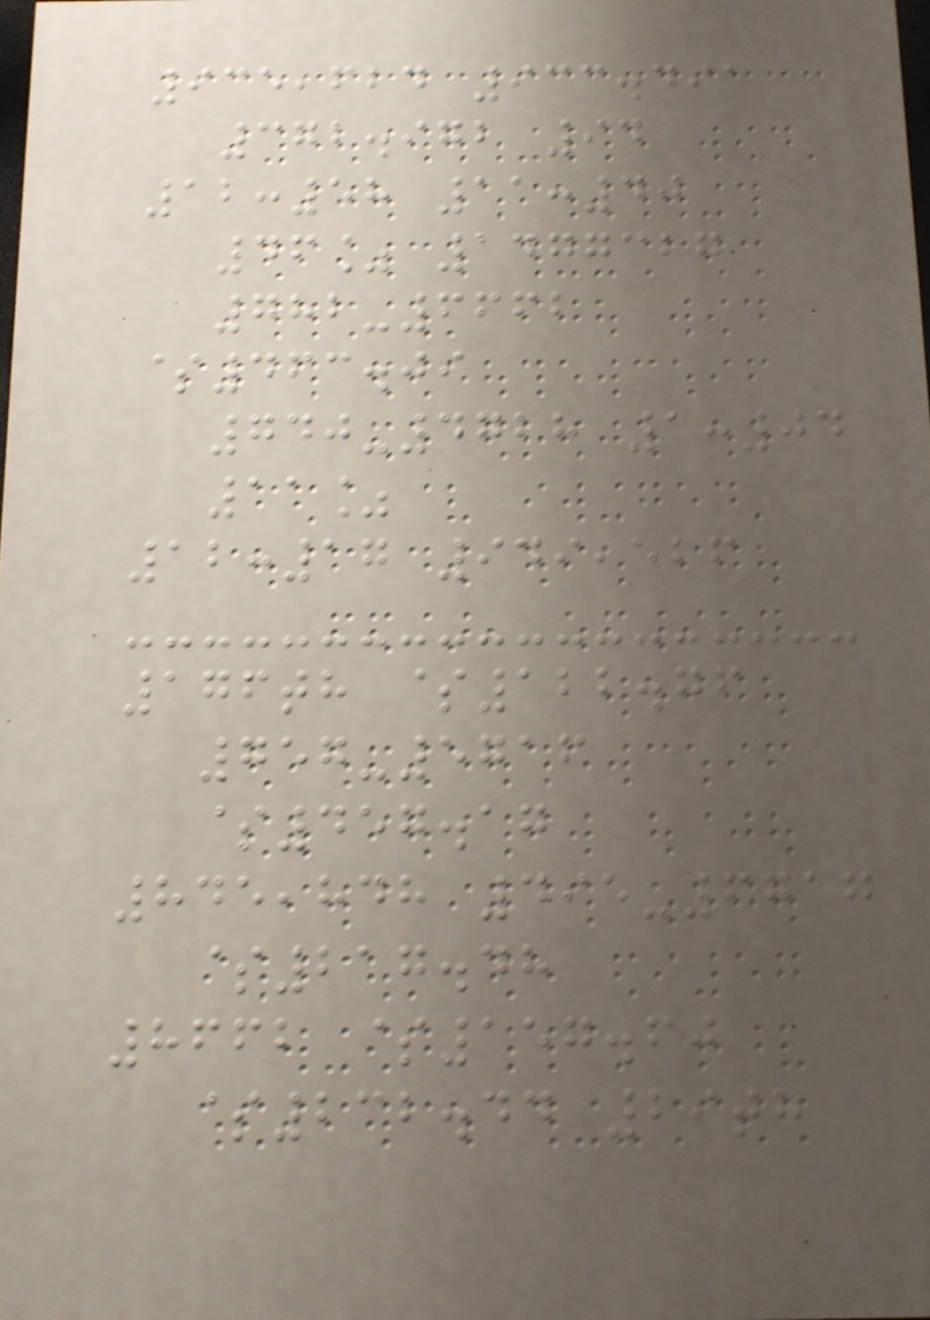935,624 933.491
372.972 94
12:58 11:40
46% 1477327
782-6662
$463.09
740-4728 1:04
11%
12:17 949,526
176th $122.76
757-5716
$457.17
845,848 495-6717
$217.48
8662 $157.60
$232.44 29th
